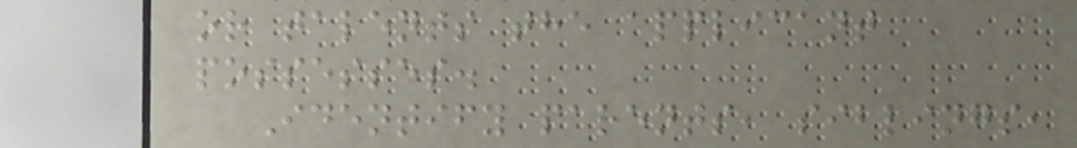or talents the applicant
possesses.
Identify parents, siblings,
